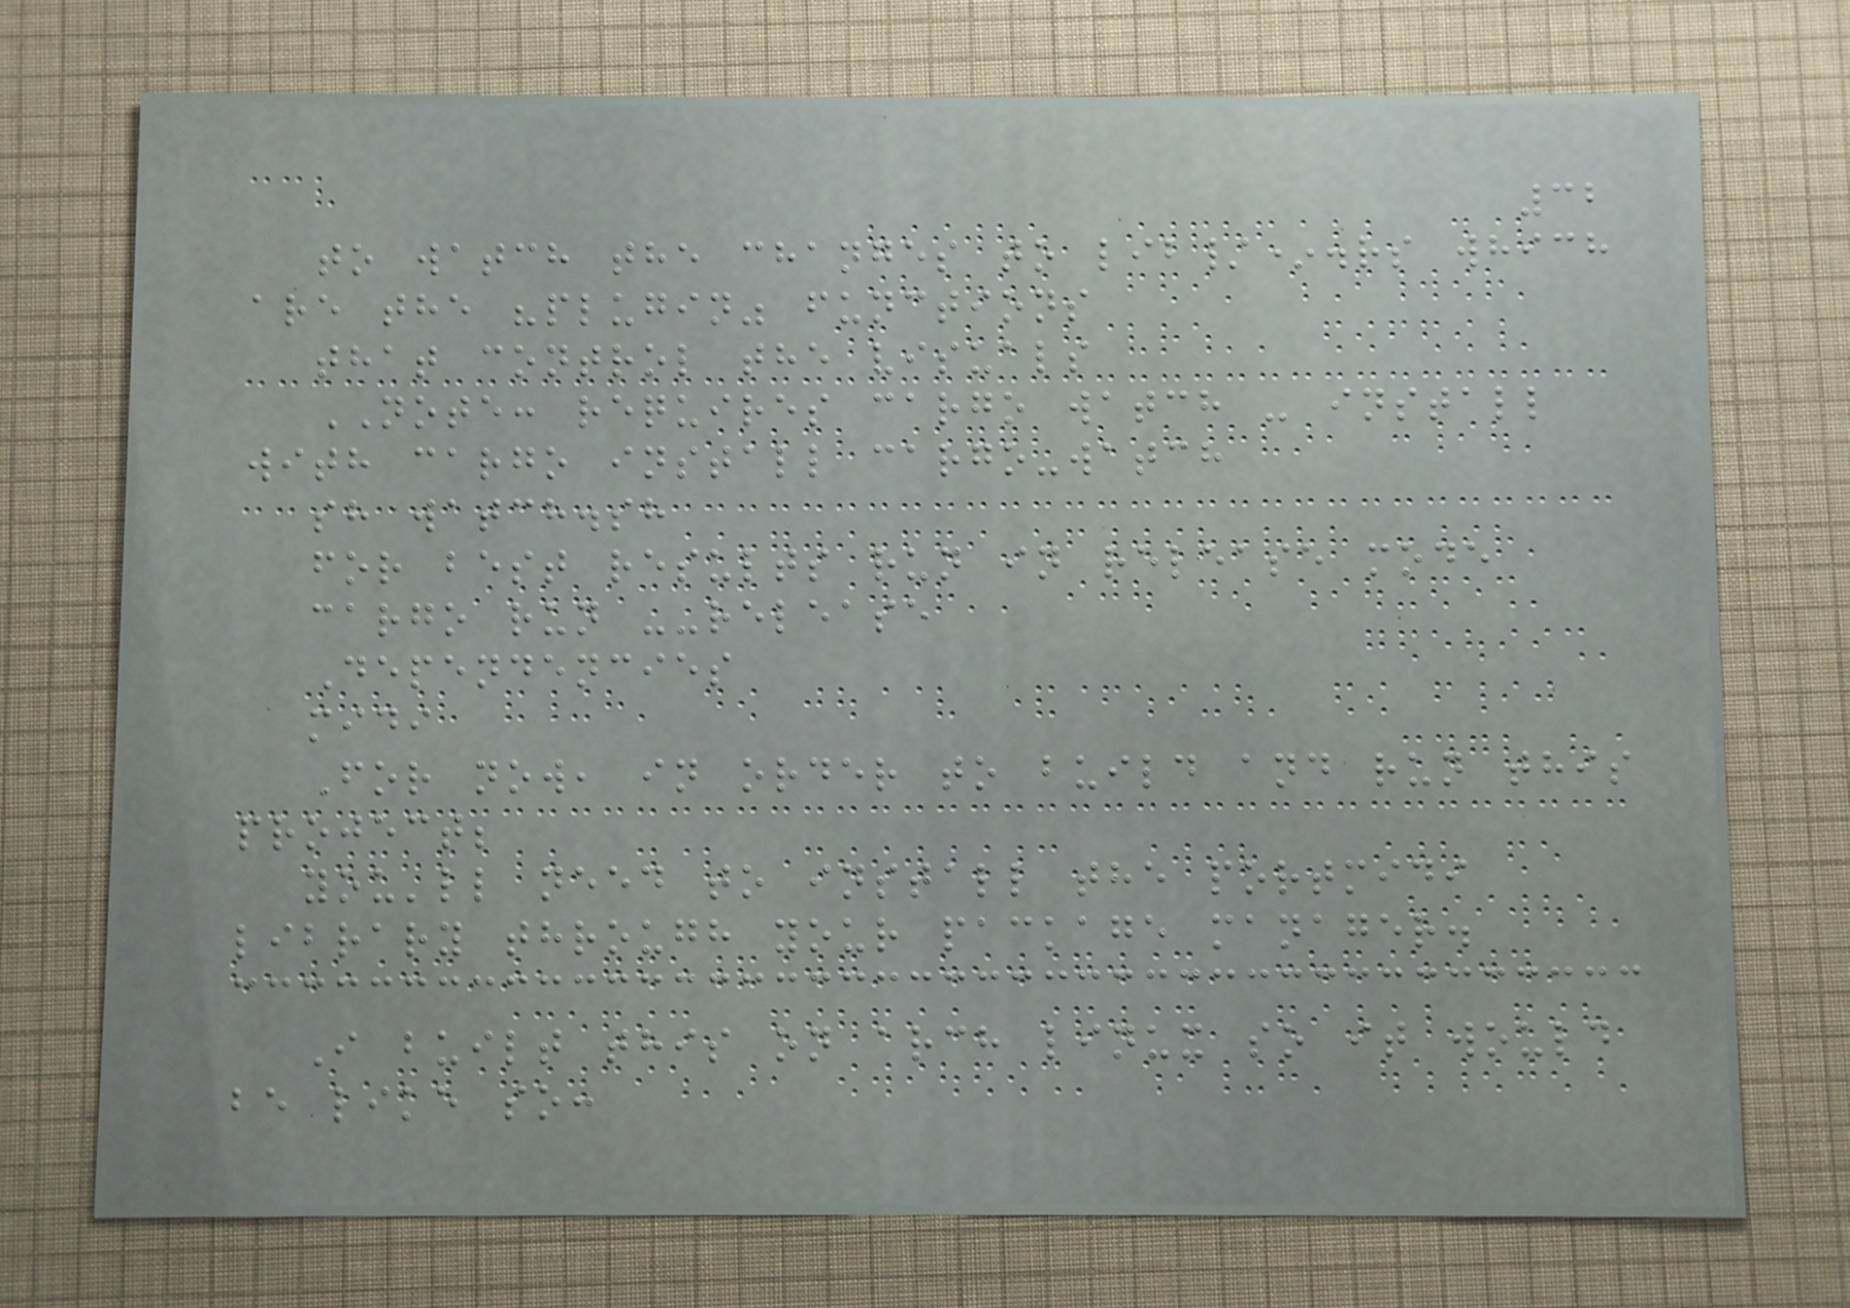32
to watch the changes to lib/*.rs which
are the "plugin" functions
that control the visuals
NOTE: requires cargo watch - install
with cargo install cargo-watch
sh watch.sh
for best results run in release mode
cargo run --release
Dependencies
midi
For now, in order to build and run this
project;
you'll need to install the portmidi
library through your package manager.
I built this on arch linux so it would
be like so:
